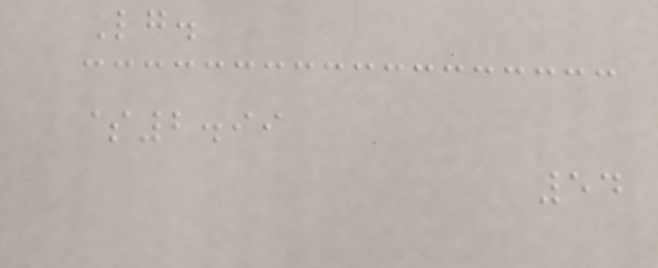Lg.
$2.99
54
